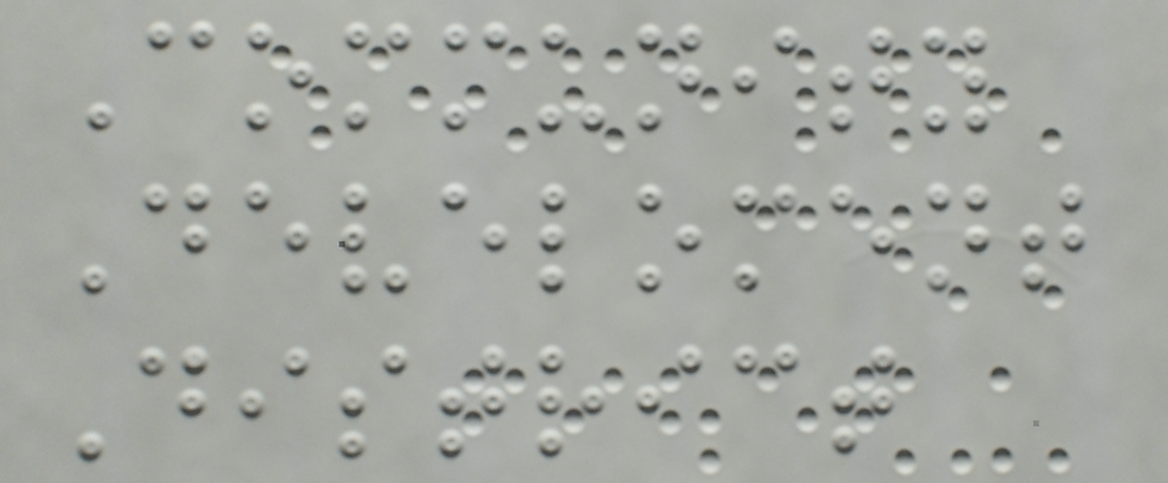Community
Develoment
District
